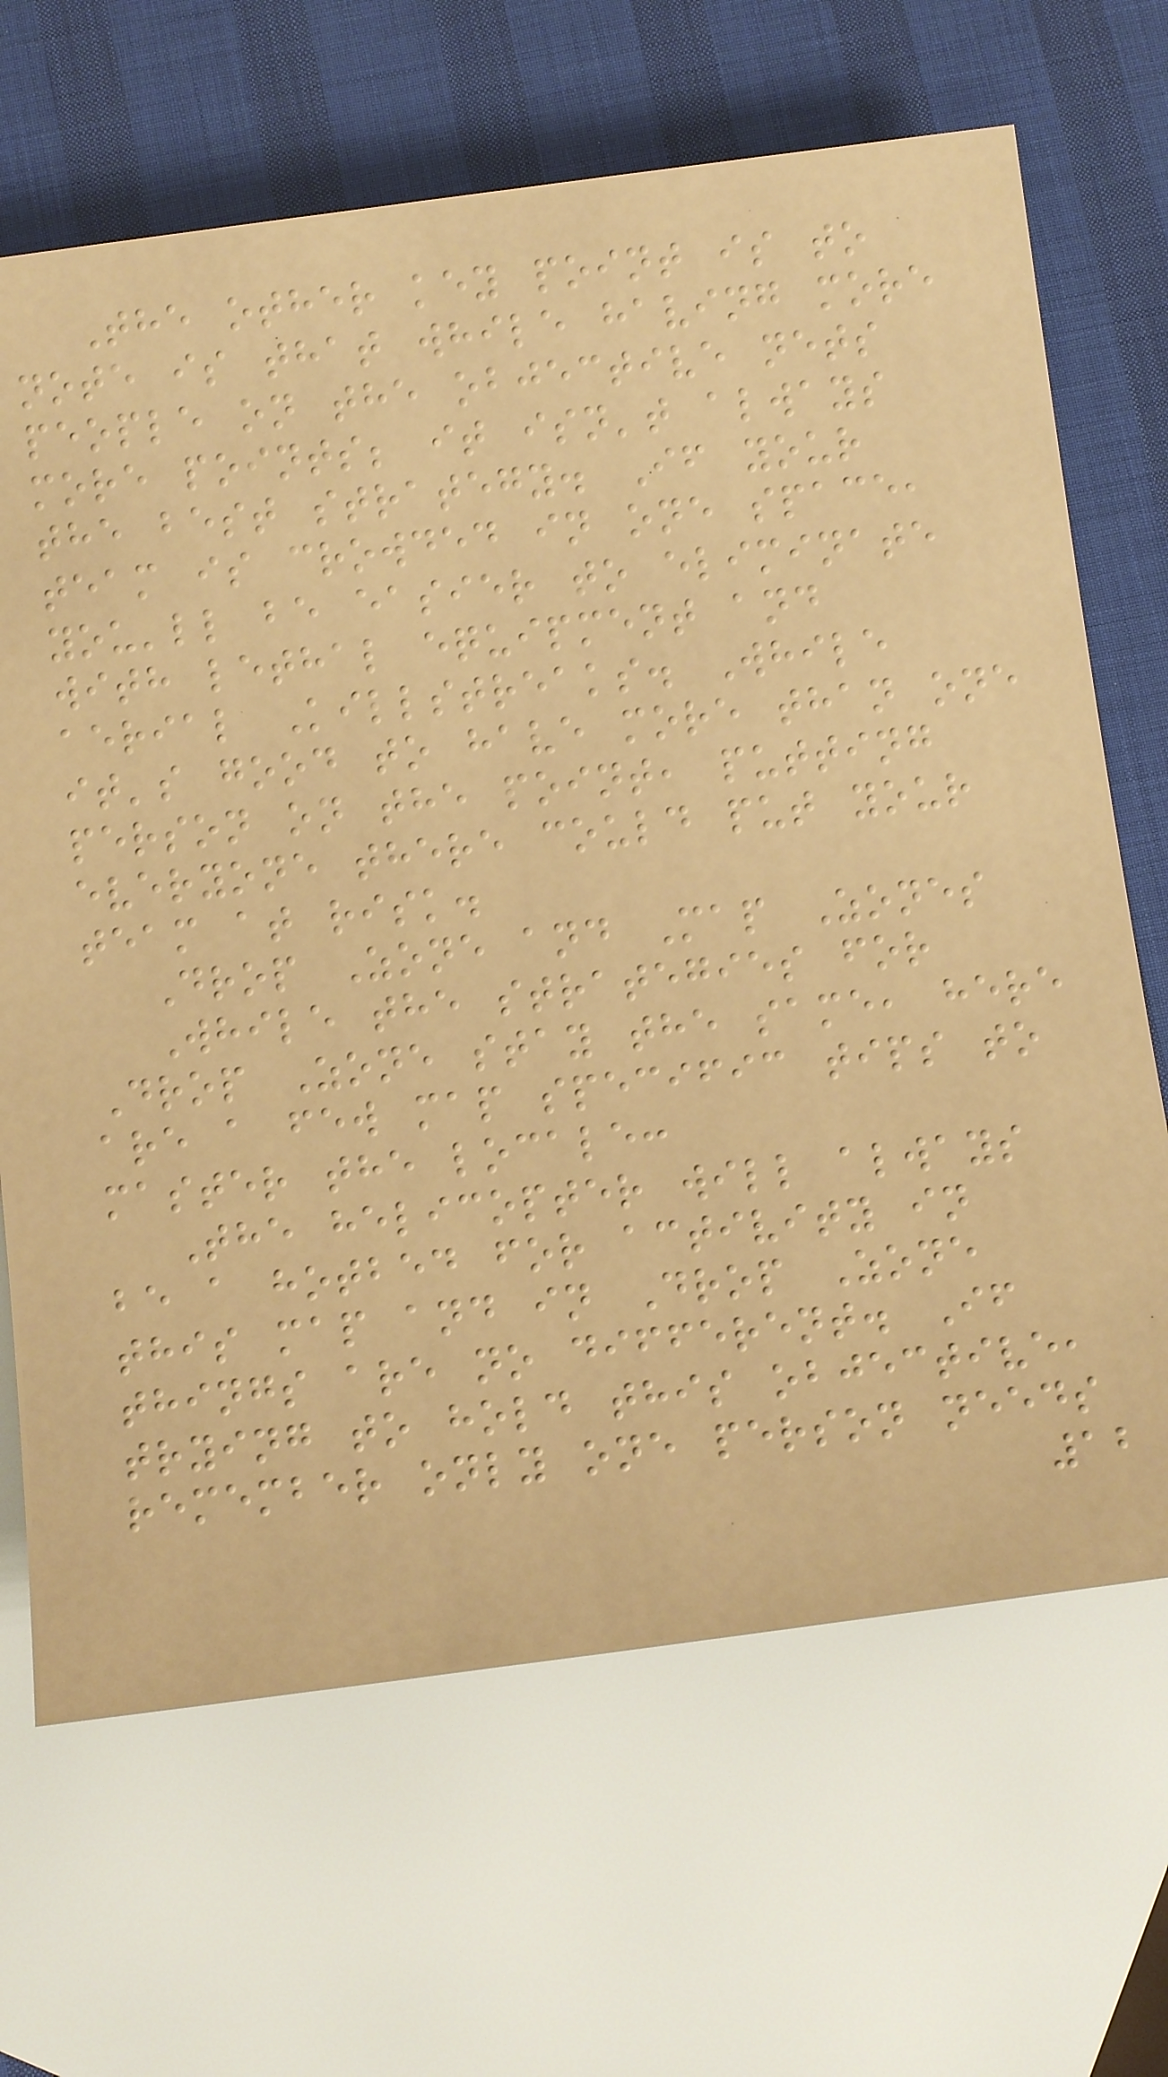The other key point is to
note is that while having more
people on the objective nets
more points; it isn't always
the best strategy. If your
team is crowded in one space,
you'll be easier to eliminate
with lethal equipment and
aerial Killstreaks. While
it's good to have more than one
person on the point, putting
everyone there could put your
team at risk.
Drop Zone and Map Zones
While the strategies for
Drop Zone stay the same, here
are a few map specific tips to
master the locale:
The helicopter will always
be a hotbed for activity in
this map and in Drop Zone
things are no different. If
trying to hold this objective,
remember only one person needs
12
